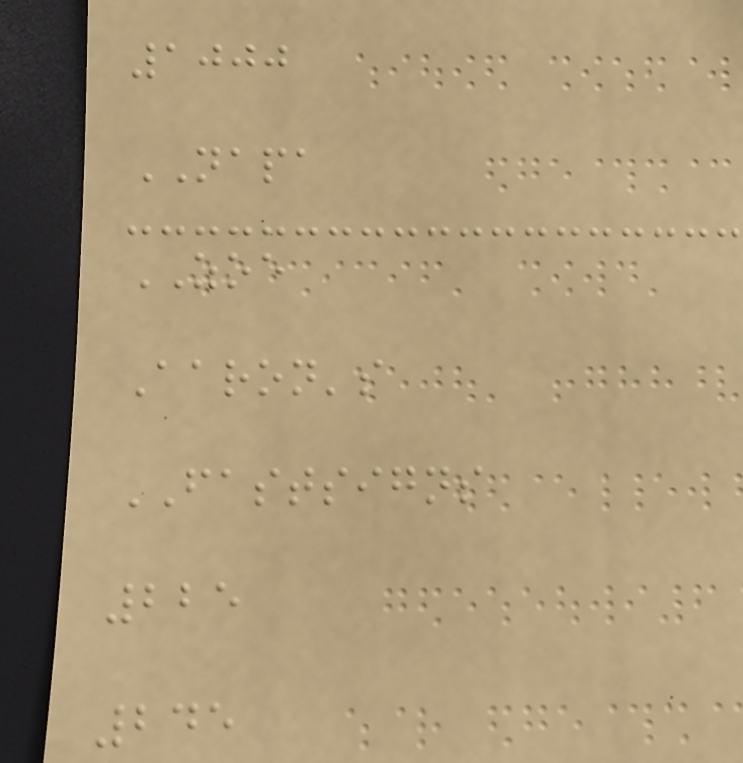1000
NAPA
ZOE
Aaron's
FASTSIGNS
225
245
